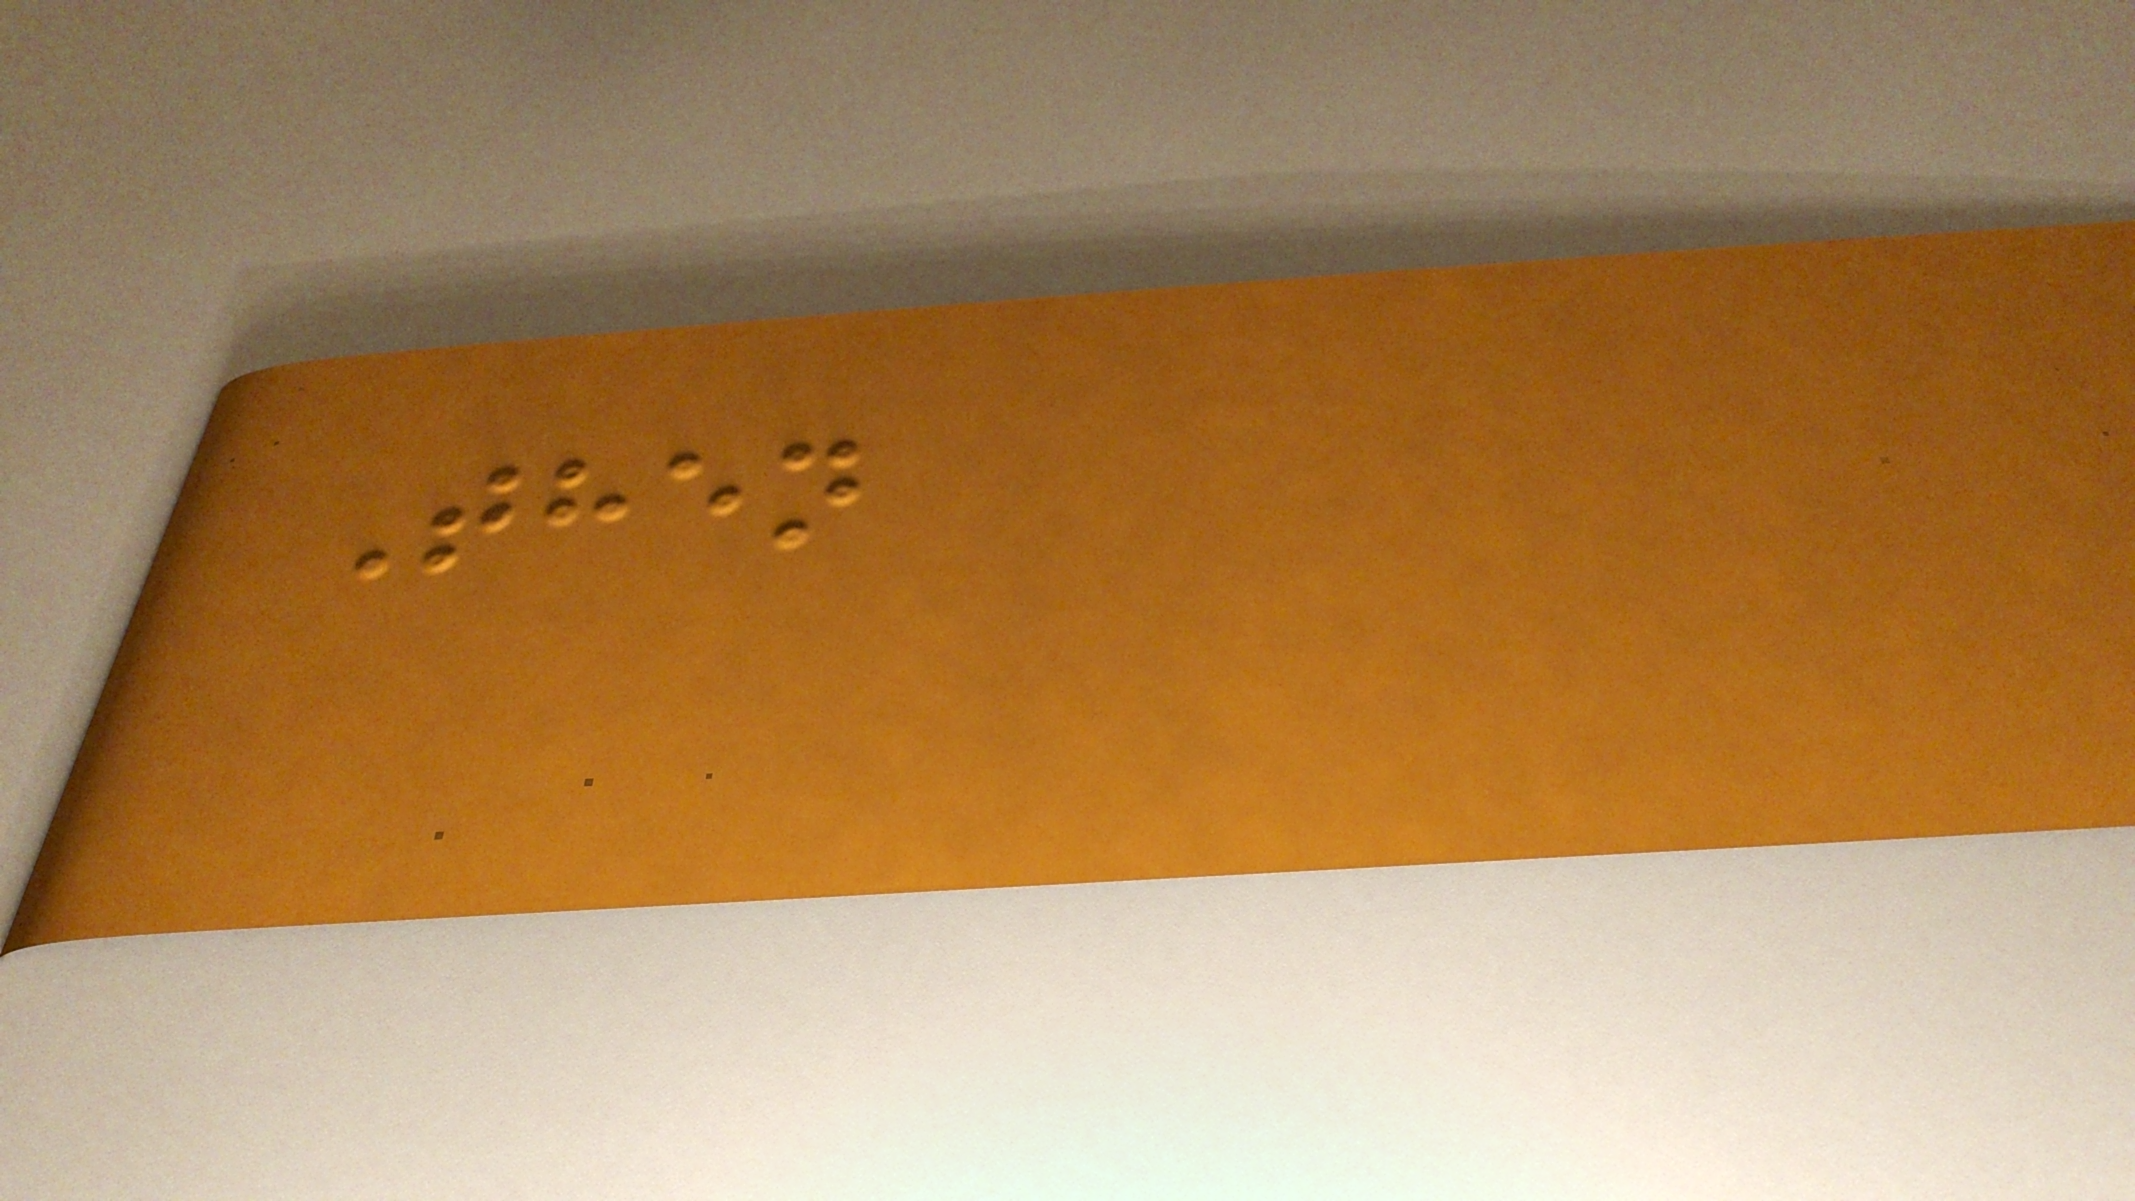Then
